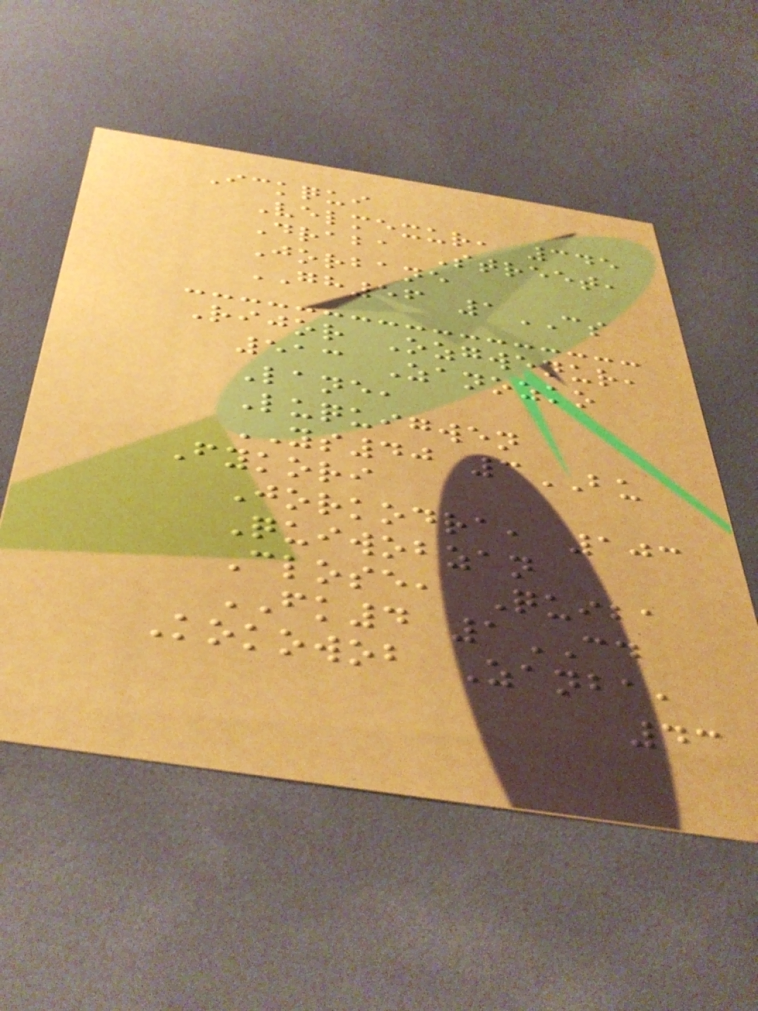Ickqui
Velmexur, 345
Draba Street,
Jorbane
GH56 1CS
Rijor Ozgwenur,
513 Zanozko
Lane,
Luquigwen
YS40 3BU
Fykori
Jorkodra, 103
Quiwobzan
Close, Quiba
FK4 1CD
Kokowob Zanba,
43
